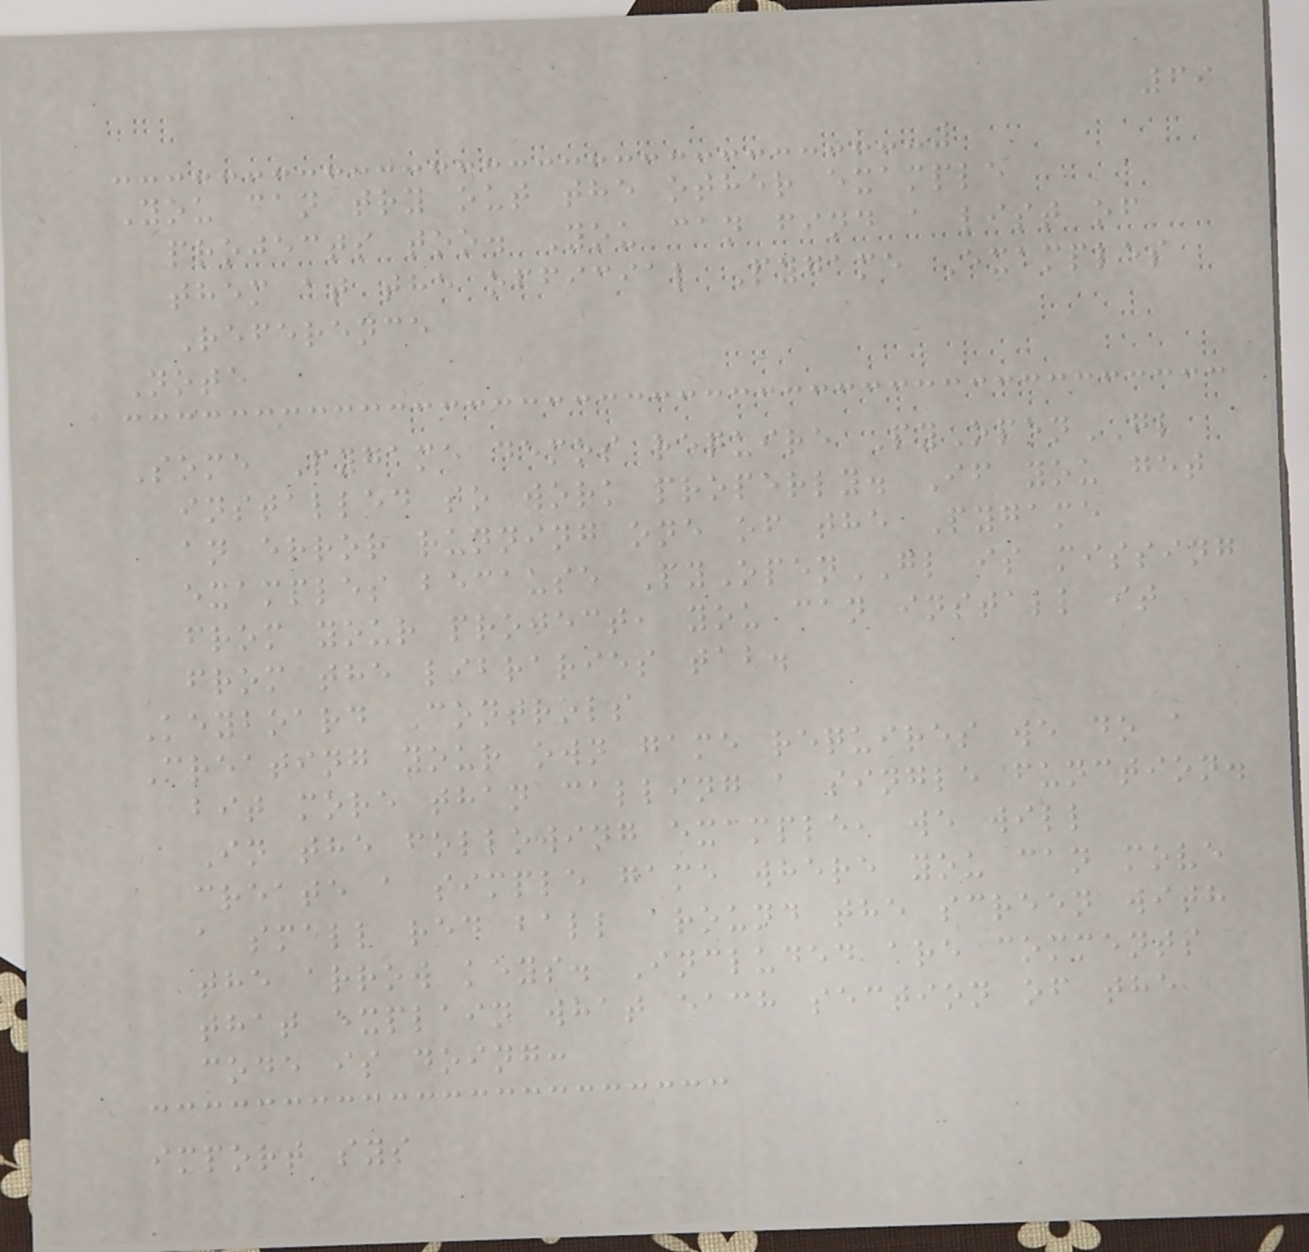69
You can try out the other example
projects too. You can find a list of
them at the official Pygame Examples
Reference
Note
Some Pygame demos require PyOpenGL
installed to work properly. If you get
an error running one of the Pygame
examples because PyOpenGL is missing
from your project, you can install it
from the libraries tab.
Keyboard Controls
Creating your own game requires we do a
bit more than calling a single function.
In the following example, we will
create a simple game where you can move
a small red ball around the screen with
the arrow keys. Included are comments
that explain what each section of the
code is doing:
import sys
